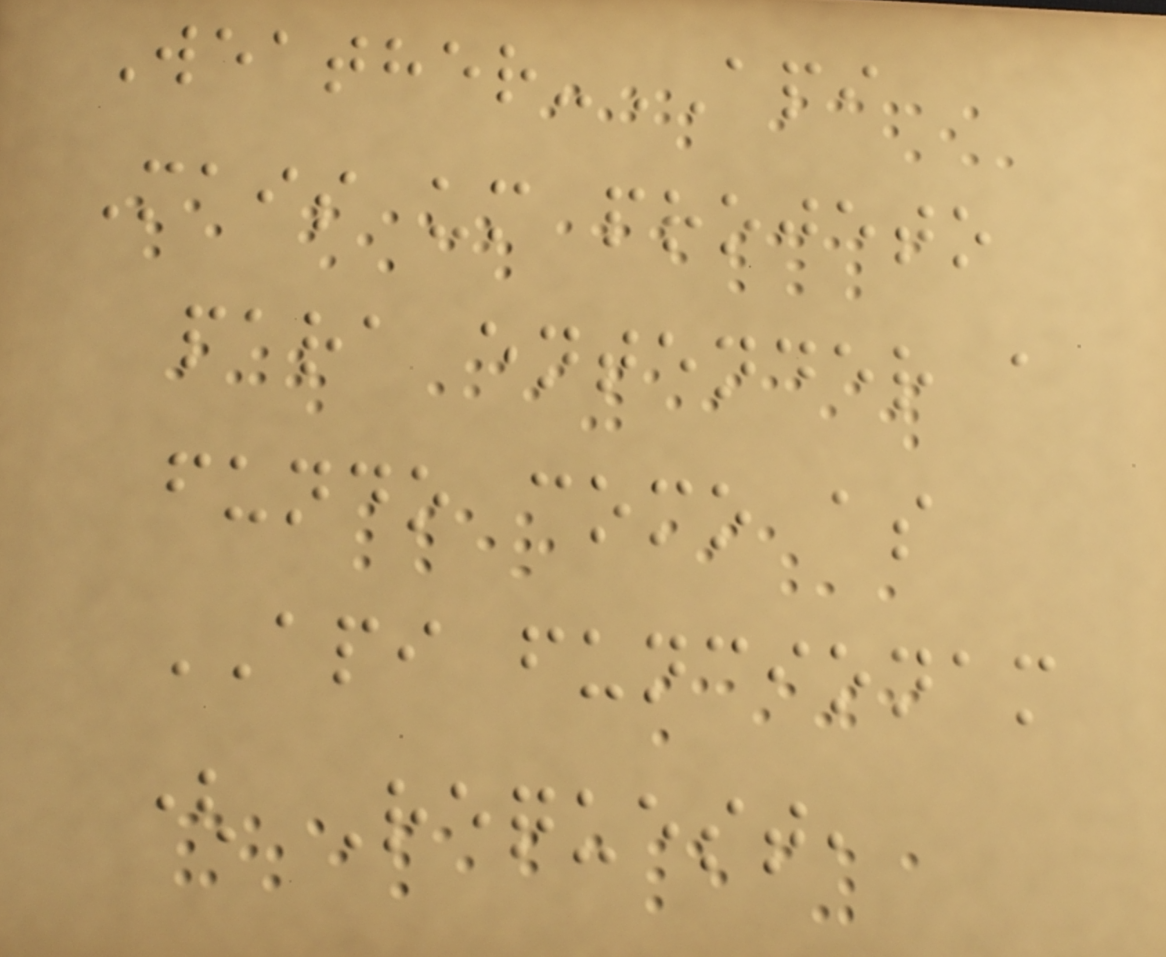Weather-API
Mais um projeto
para entender a
fundo como as
API funcionam
( Request,
